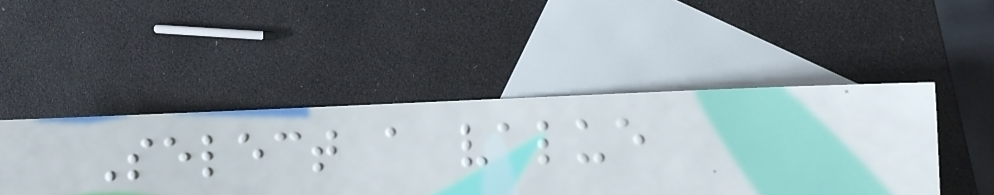Select a value
